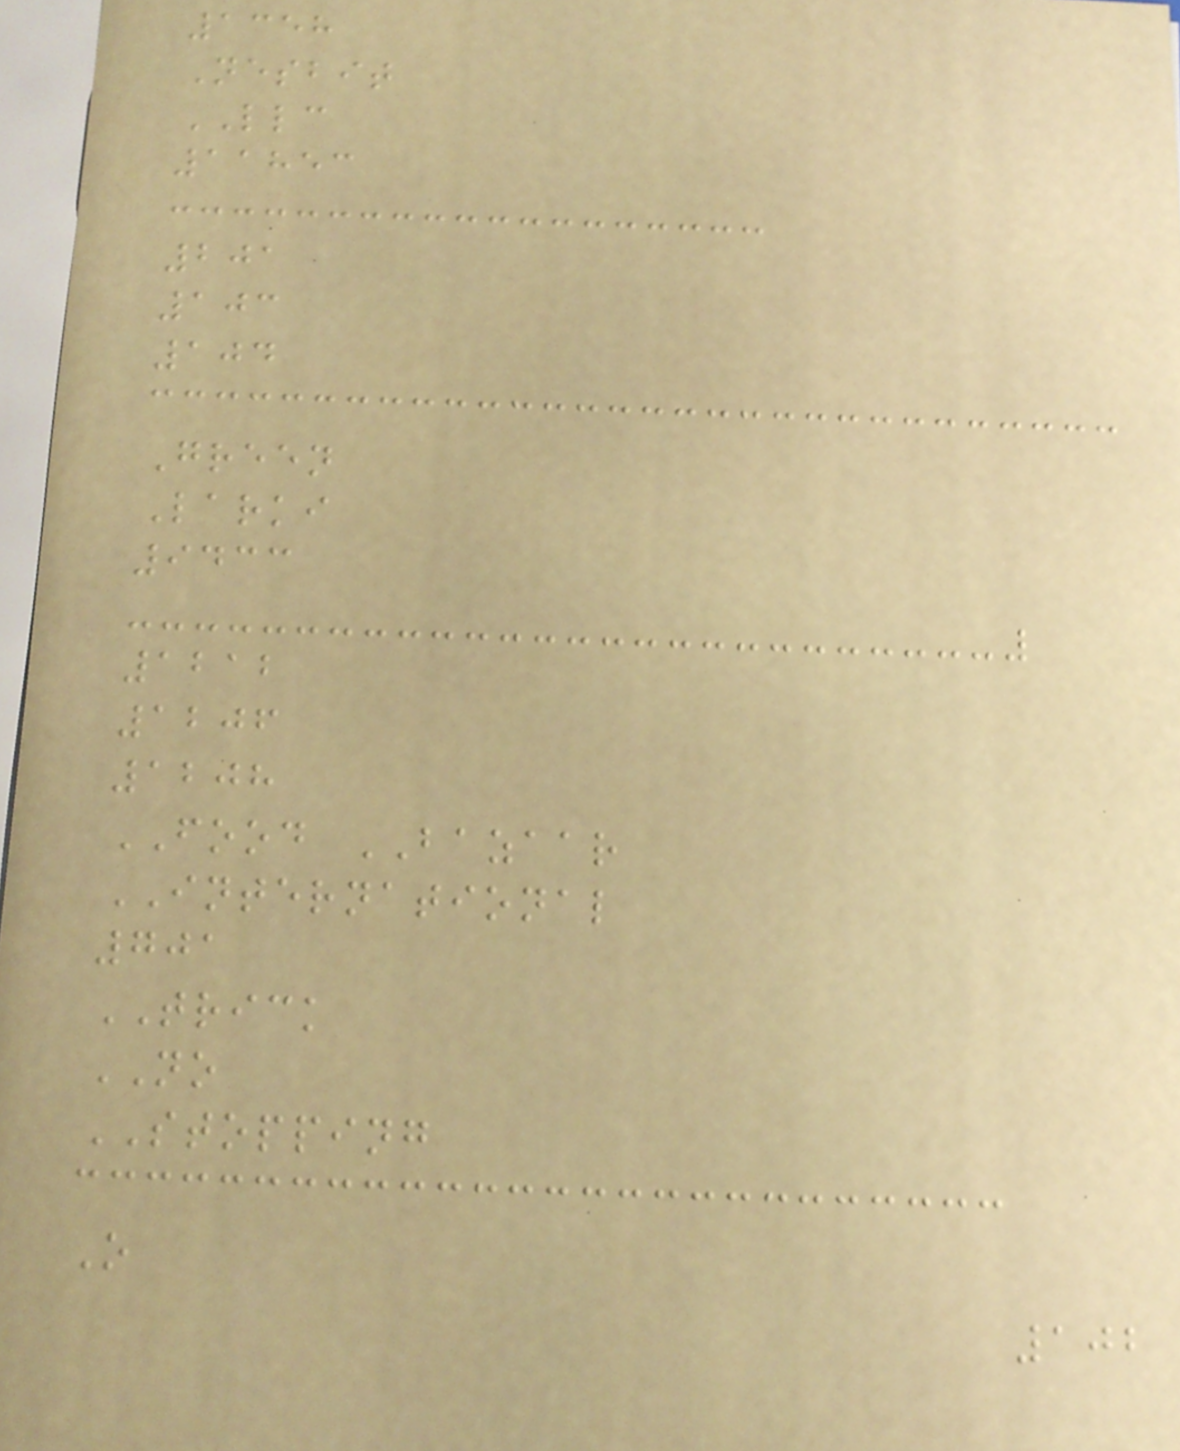1358
Nesbit
LLC
11853
201
103
104
Green
Larki
9433
1212
1206
1208
FOOD BAZAAR
INTERNATIONAL
701
TRICK
NO
STOPPING
O
102
